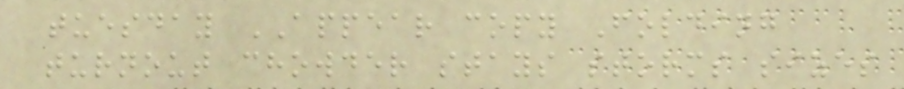tuesday APPEAR copy Folding
turnout chowder stays storms sizes
